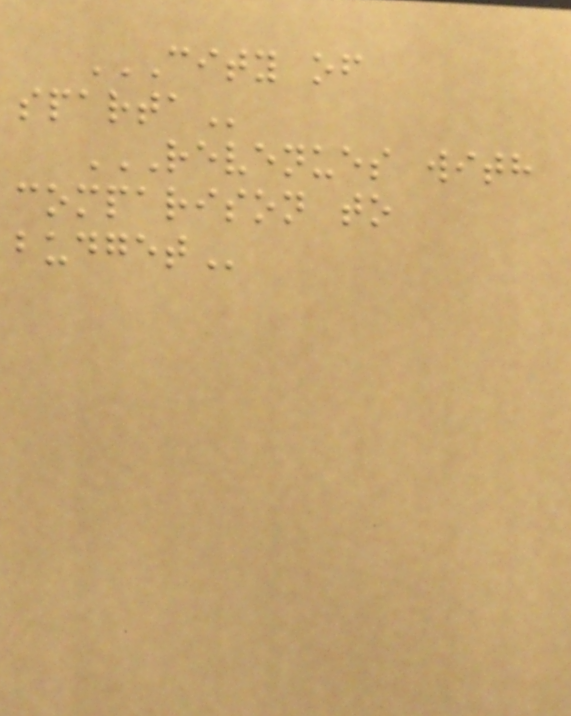CITY OF
SPARTA
REVENUES WITH
COMPARISON TO
BUDGET
